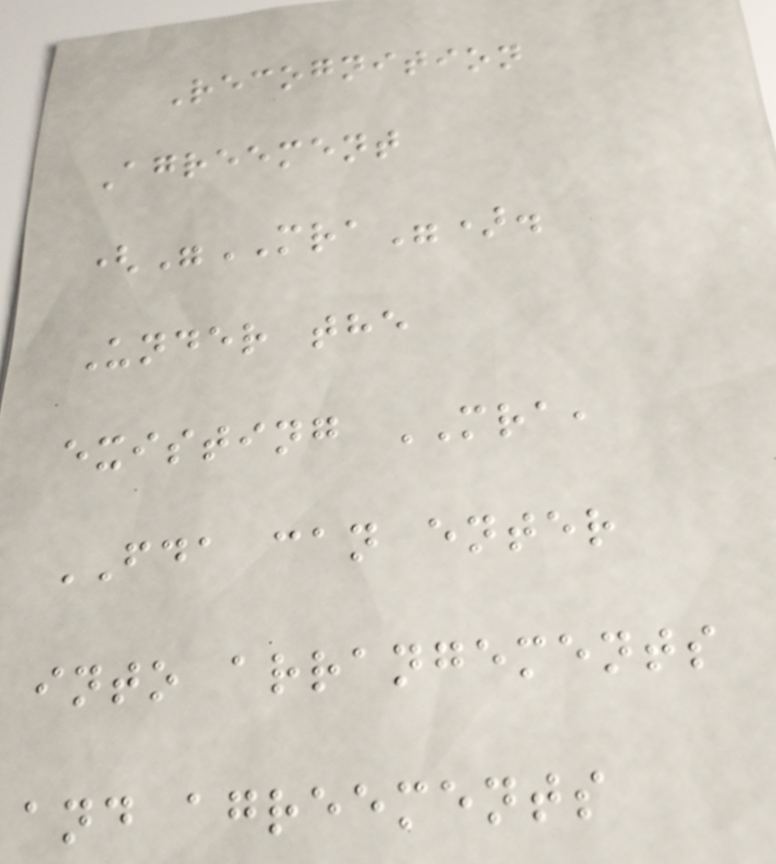Recognition
Agreement
("MRA").
Under the
existing MRA,
FDA can enter
into arrangements
and agreements
